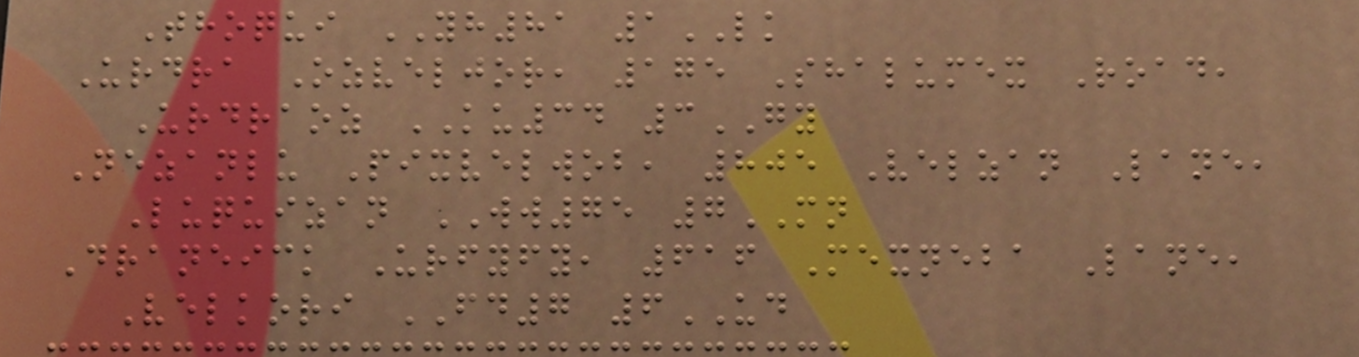Thoqui YH81 1LK
Urdra Ozveljor, 175 Shalumex Road,
Urdraoz KU34 3GY
Nezanlu Pixvelwob, 805 Velzan Lane,
Luquizan WW75 7MN
Draneick Urfyfy, 616 Mexneba Lane,
Velkori FD7 6UD
